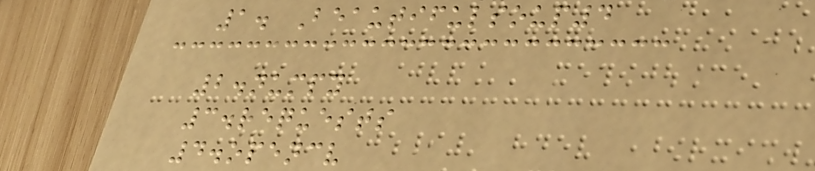1. Beautifulsoup4
2.numpy
3.requests
4.opencv
